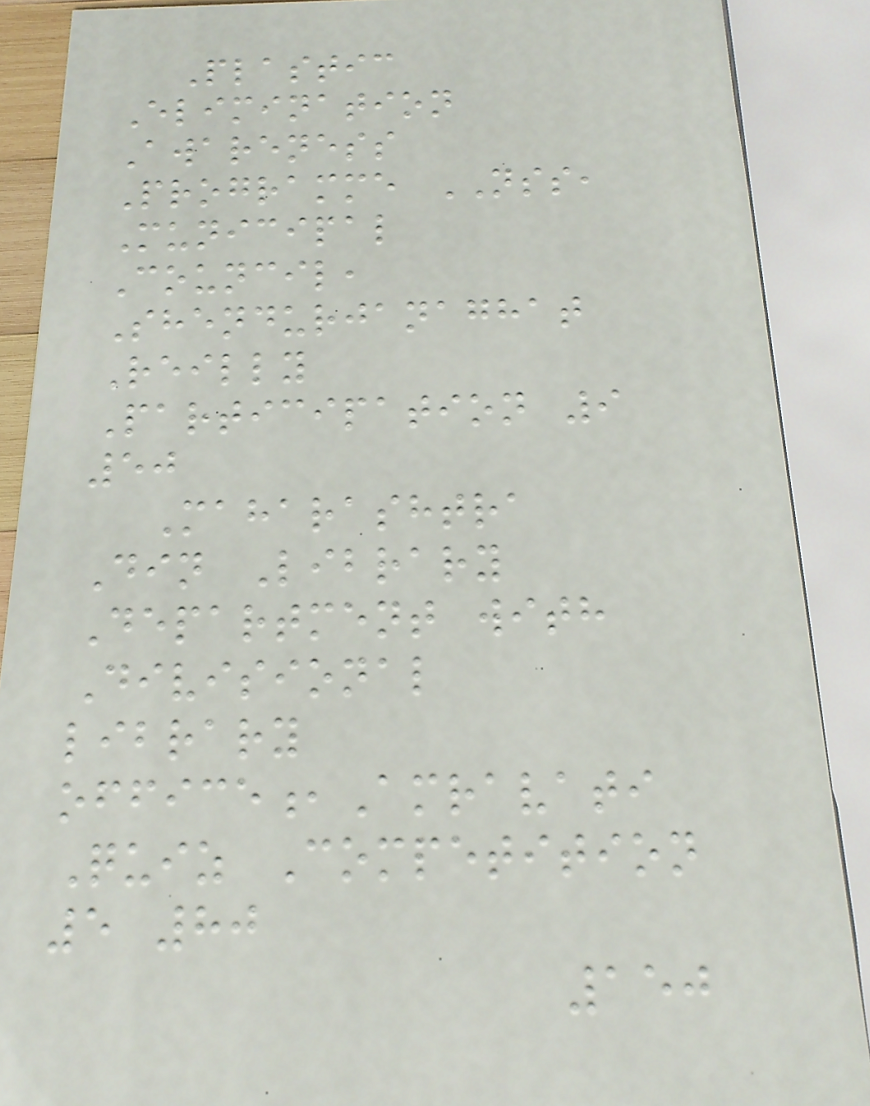Plastic
Elimination
Awareness
Programme NSS,
Municipal
Council,
Shendurjanaghat
Reilly
Participation 9
50
Maharashtra
Din Library
Department with
Divisional
library
office,Amravati
Quiz Competition
5 80
150
